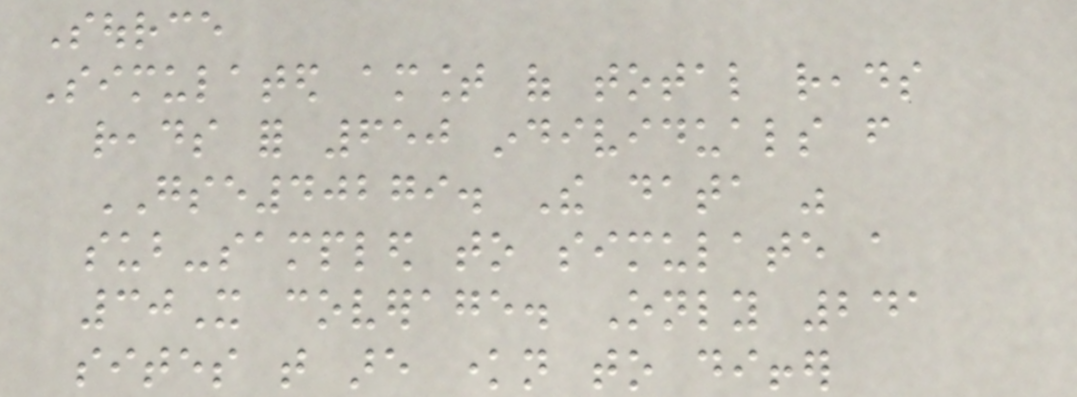Source
Simulated amount of total reads
reads for 650 individuals from
GSE40279. The data was
sub-sampled to simulate a
30X coverage. Only 241
sites that are known to differ
